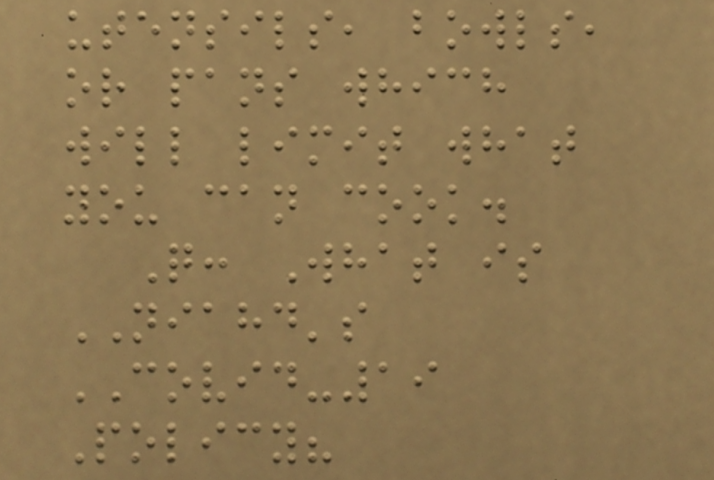utensils, bowls,
or pans which
will limit what
you can cook.
Q: What is
NIAHD's
COVID-19
Policy?
